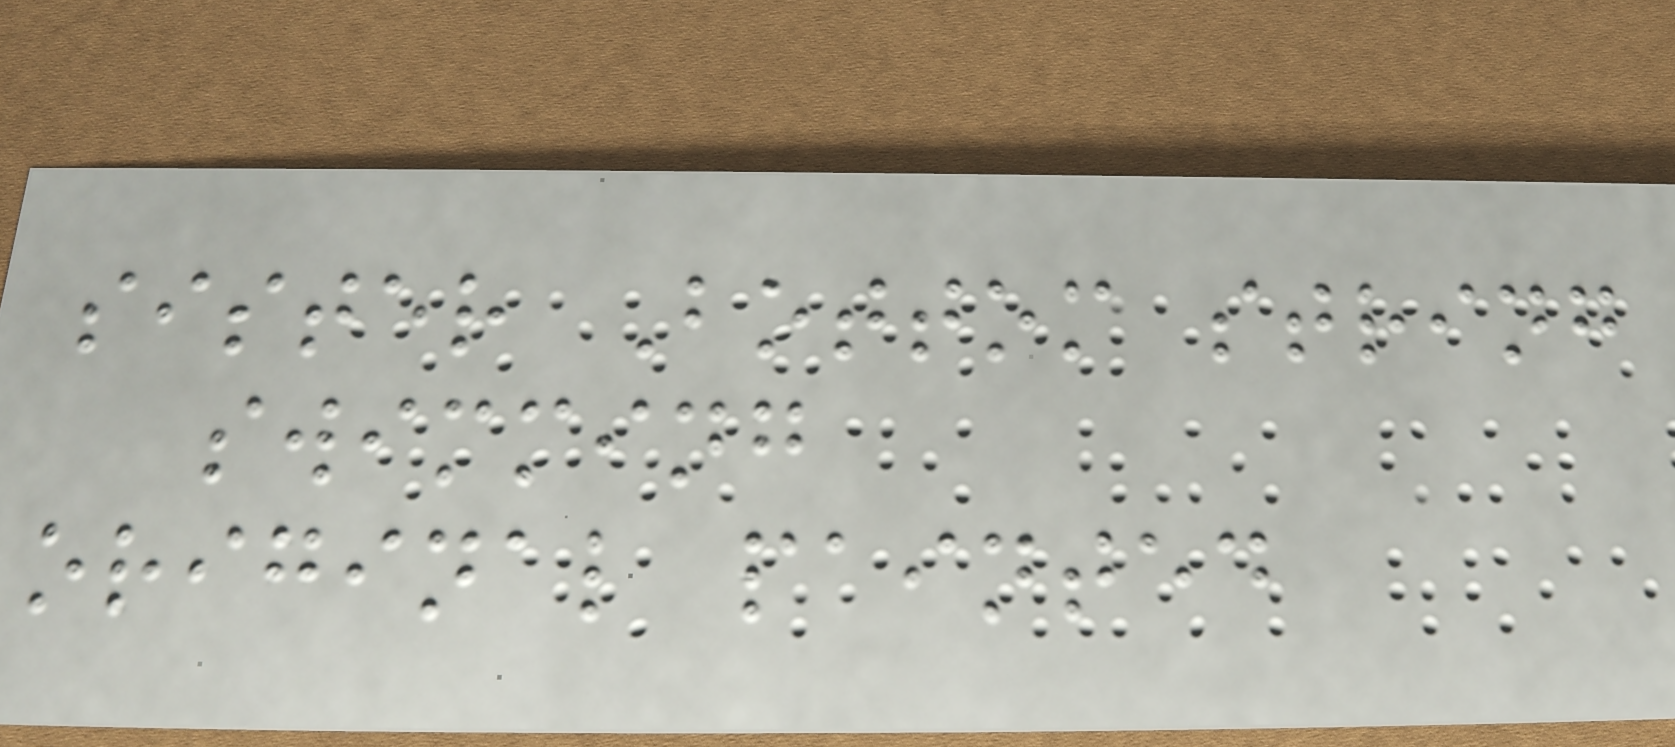sister Bottom string
swimming
original painted
